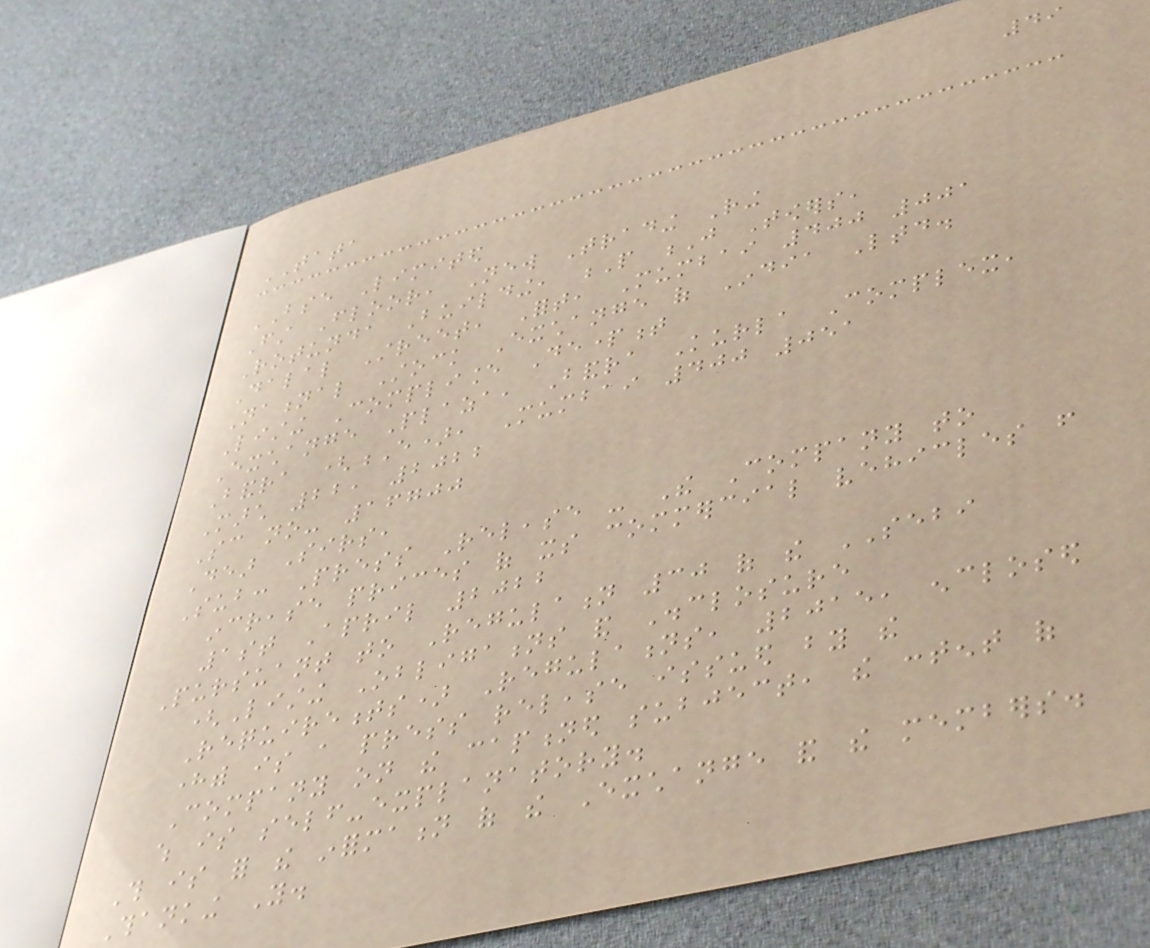49
TATA
BSE Limited
First Floor, New Trading Ring
Rotunda Building, P J Towers,
Dalal Street, Fort, Mumbai 400 001
National Stock Exchange of India Ltd.
Listing Compliance Department
Exchange Plaza, Bandra Kurla Complex,
Bandra (E), Mumbai 400 051
March 22, 2022
Sc no- 16700
Dear Sirs,
Sub: Press Release - The Company to
increase prices of its commercial vehicles from
1st April 2022
Pursuant to Regulation 30 of the SEBI
(Listing Obligations and Disclosure
Requirements) Regulations, 2015, enclosed
herewith is a press release issued by the
Company on the captioned subject, the content of
which is self-explanatory.
This is for the information of the Exchange and the members.
Thanking You.
